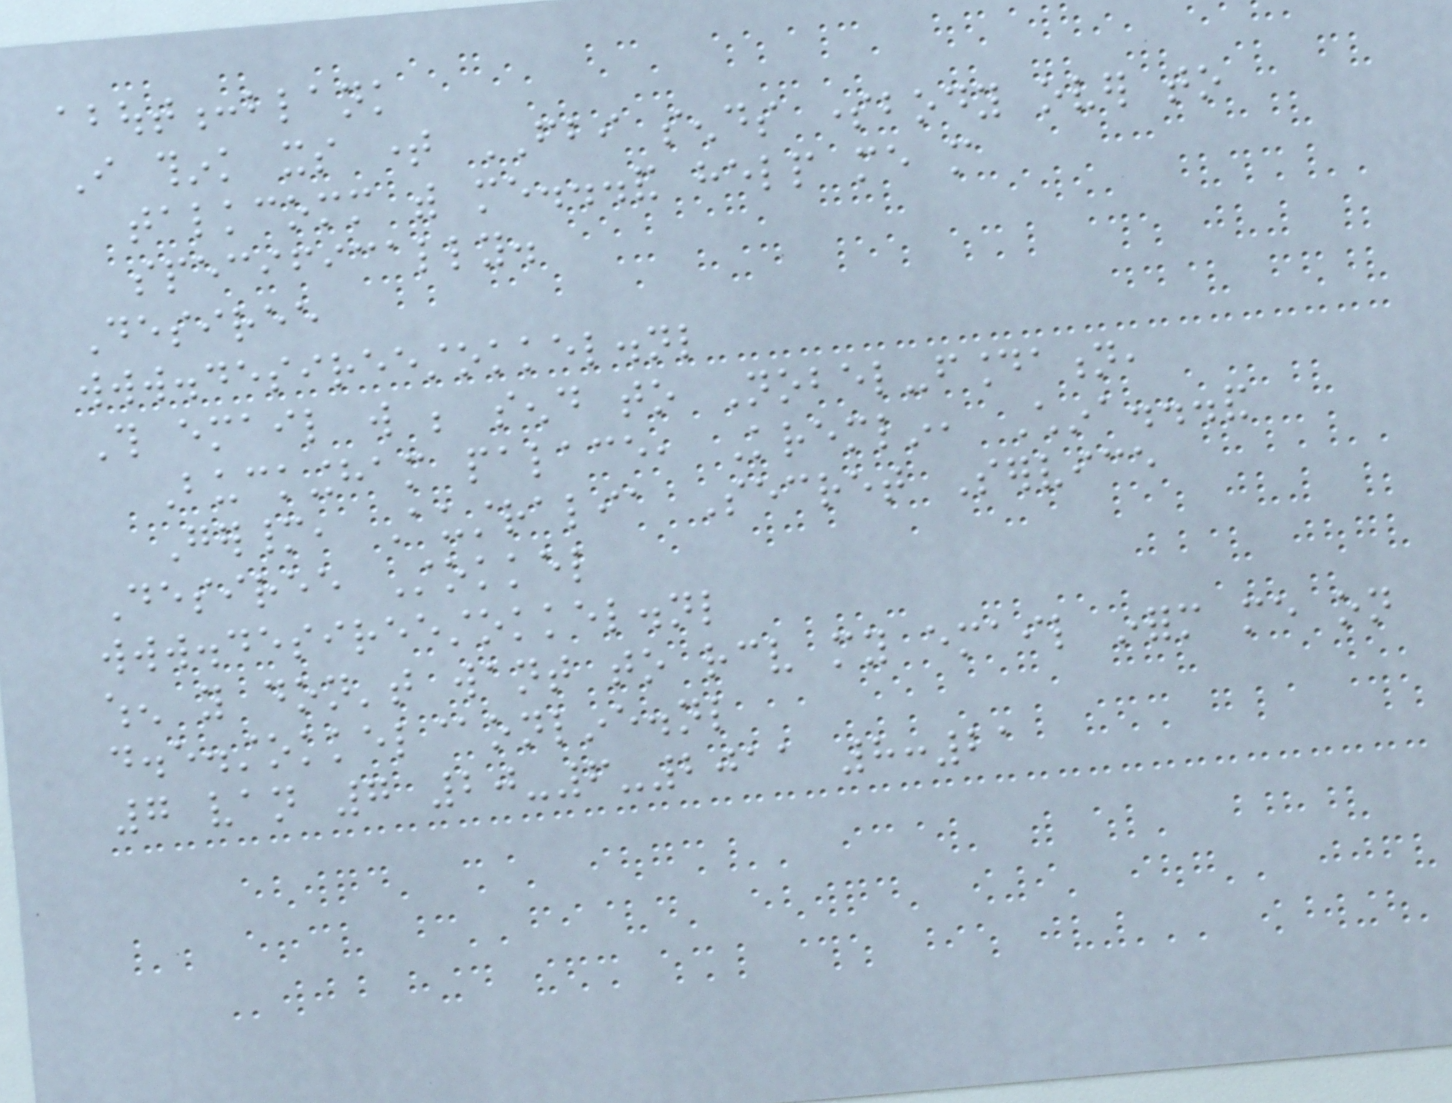about:blank
I think its time FBI sends somebody over to
talkcomm with me...and help me more
specifically.
Desiree
www.desireestokkel.nl
This email will be send to Nobel-foundation,
Buckingham palace, Kremlin, China...and
Germany, Australia Secret Service
Desiree Stokkel
www.desireestokkel.nl
when you don't want to receive my email inform me on
d.e.stokkel@online.nl
7 van 7 20-6-2011 8:21
